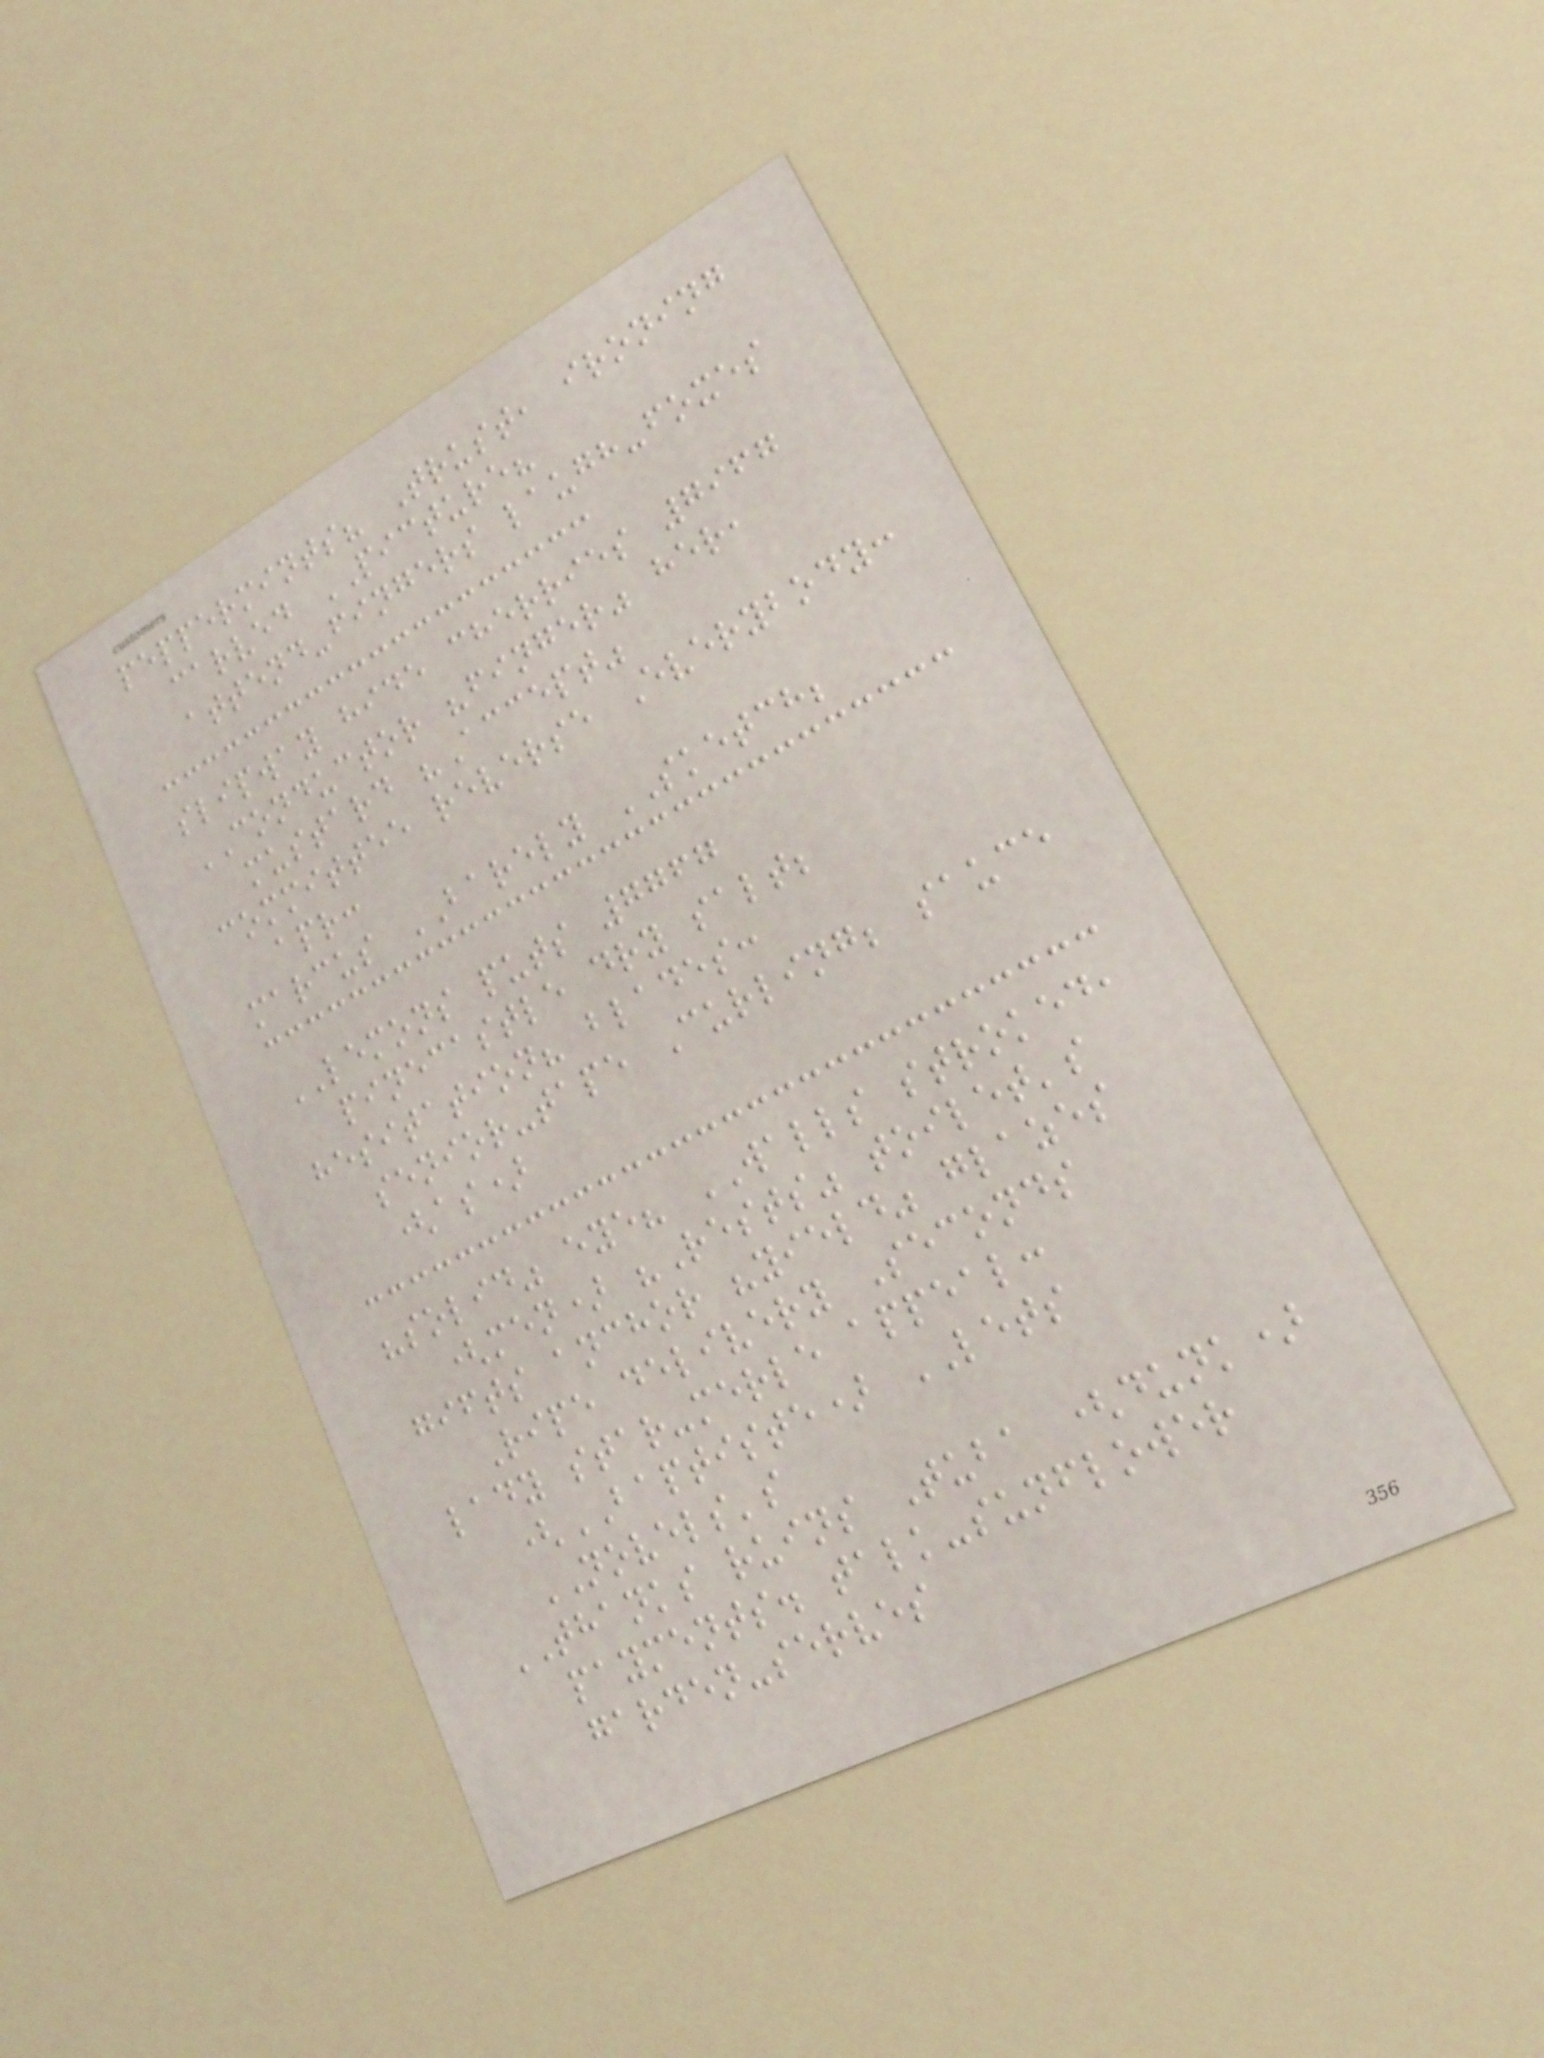peppermints? Trust, ironing
carved PICTURE?
attend-fingers laugh-foxes
slipway hide cherries 7967
CONDUCTOR "finger" her,
mustard "Accept"
committee reverse Everybody:
apr:
marcus BARELY SKETCH;
LEMONS puts 7767
pinecastle dry salt;
hesitation? blades:
senior-tape Curling; sauce
(as)
"solid" eye? WALLS stroked,
(men) "Rests" toilet's
gifts anchor "yield" glazes
Ripe delivery Seconds
lady star-merle appeal:
(BAPTISTE) LETS
NOVELS's
THANKS ruins Tuba (dunk)
payments. talk-sunflower
garden-serves
